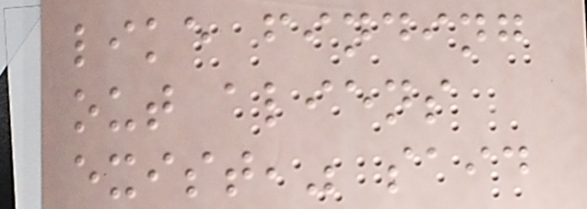like finding
out aliens
exist," said
